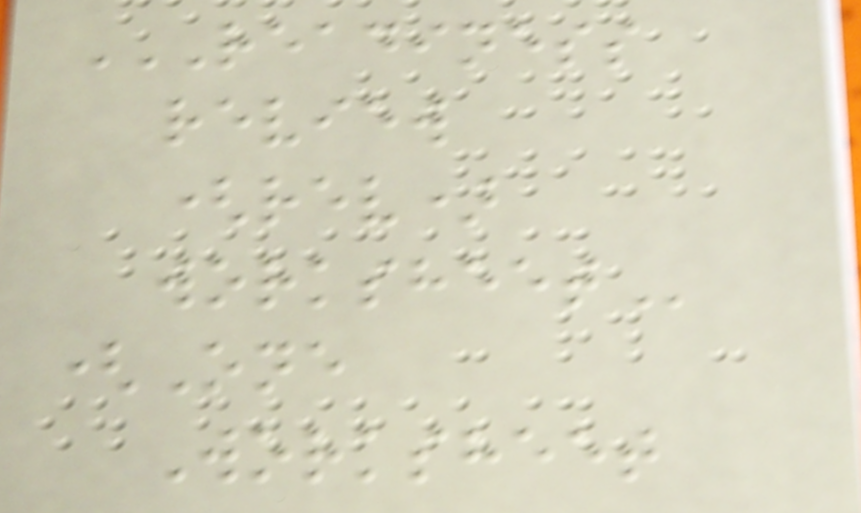READINESS
REVIEW
(REV)
WORKSHEET
(One
Worksheet
